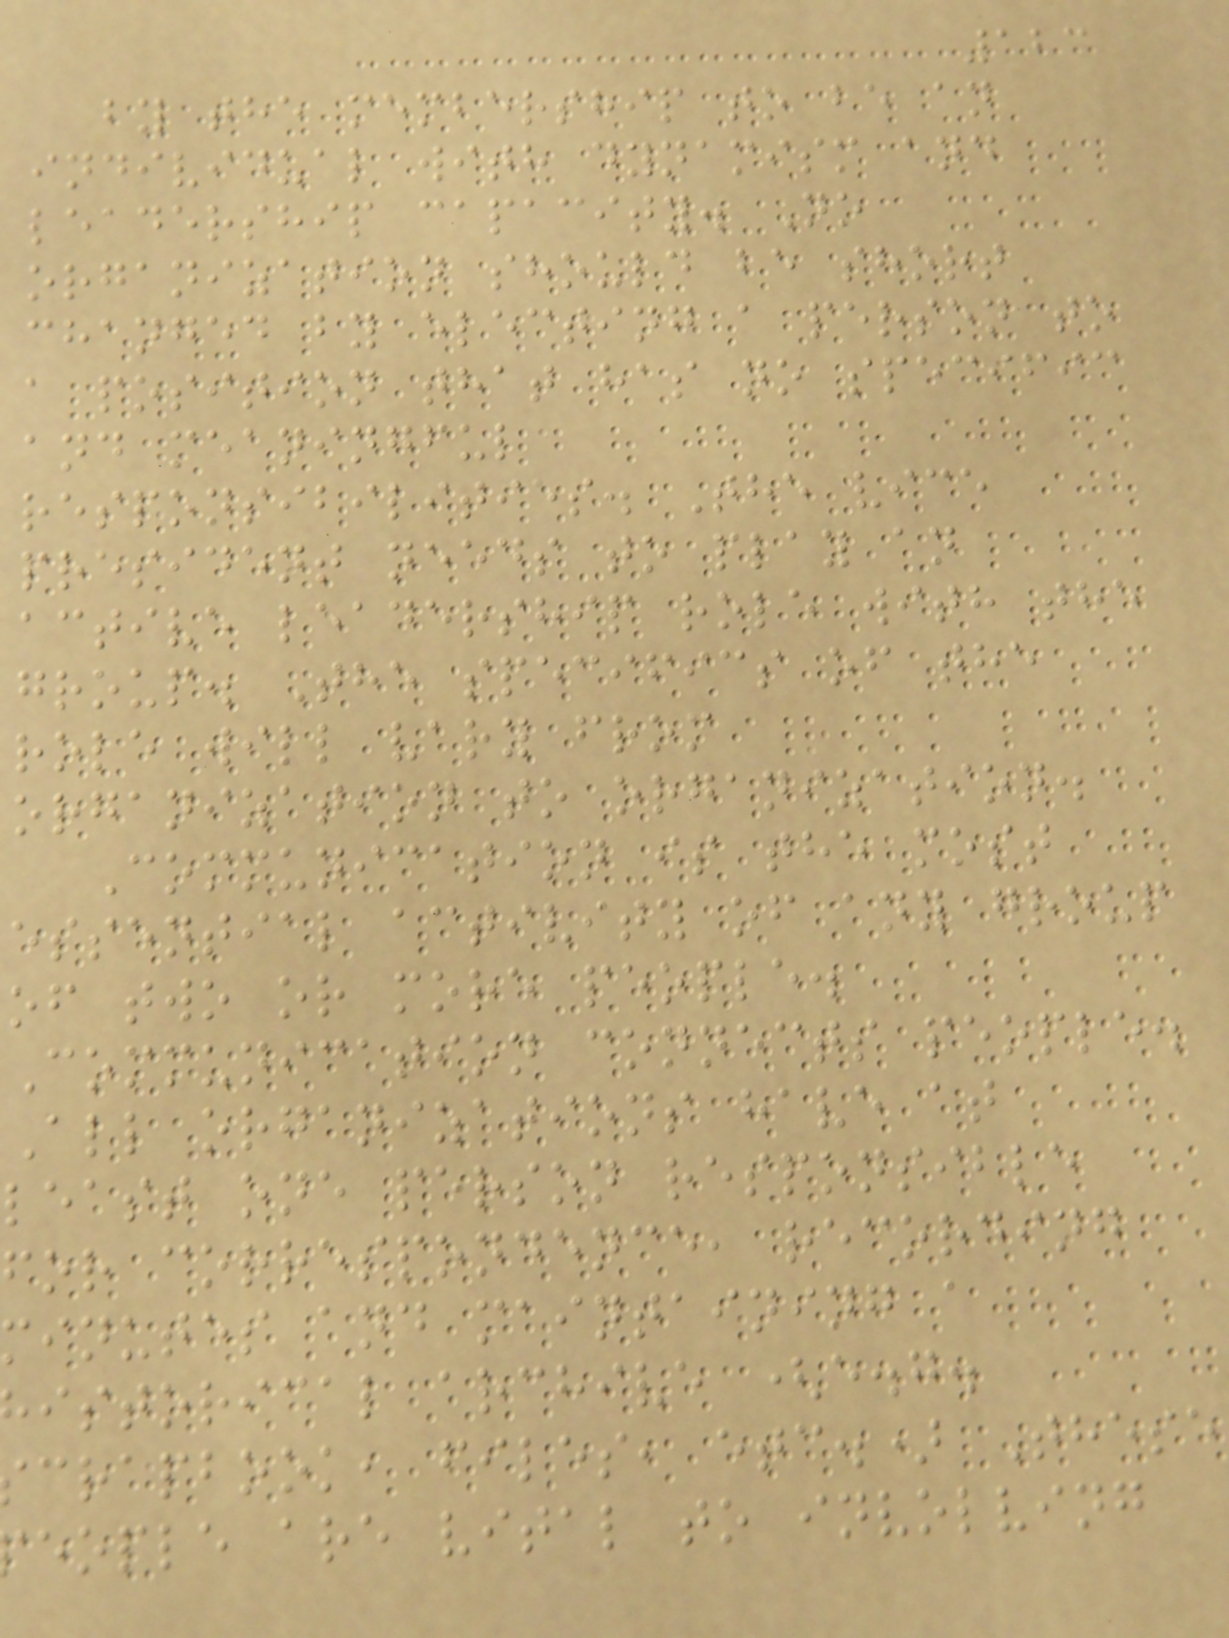123
by the membership to be an
individual with dynamism and
leadership capacity. No
organization should be short
changed by electing a person to
a position that has no specific
and meaningful
responsibilities. The vice
president needs to play an
active leadership role with the
group. The specifics of the
role will vary from
organization to organization.
Communication is the most
essential activity of any group
of two or more people.
Communication connects people.
All organizations have at
least one person responsible
for correspondence, recording
inutes and maintaining a
istorical archive (e.g.
crapbook, files, etc.) These
eople are vital to involving
